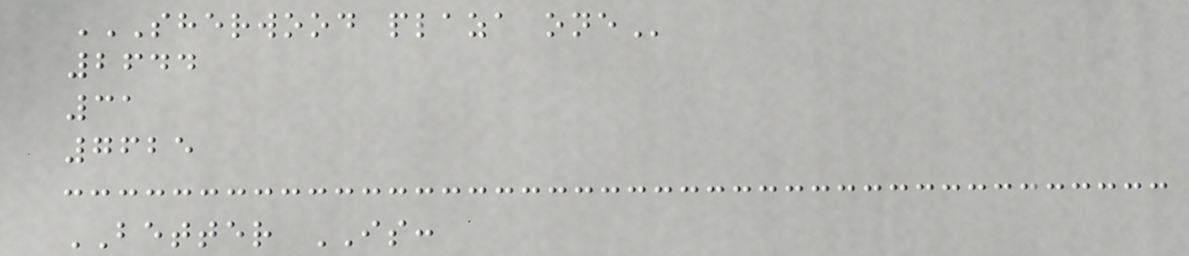SHERWOOD PLAZA ONE
2644
31
7625
BETTER IS:
